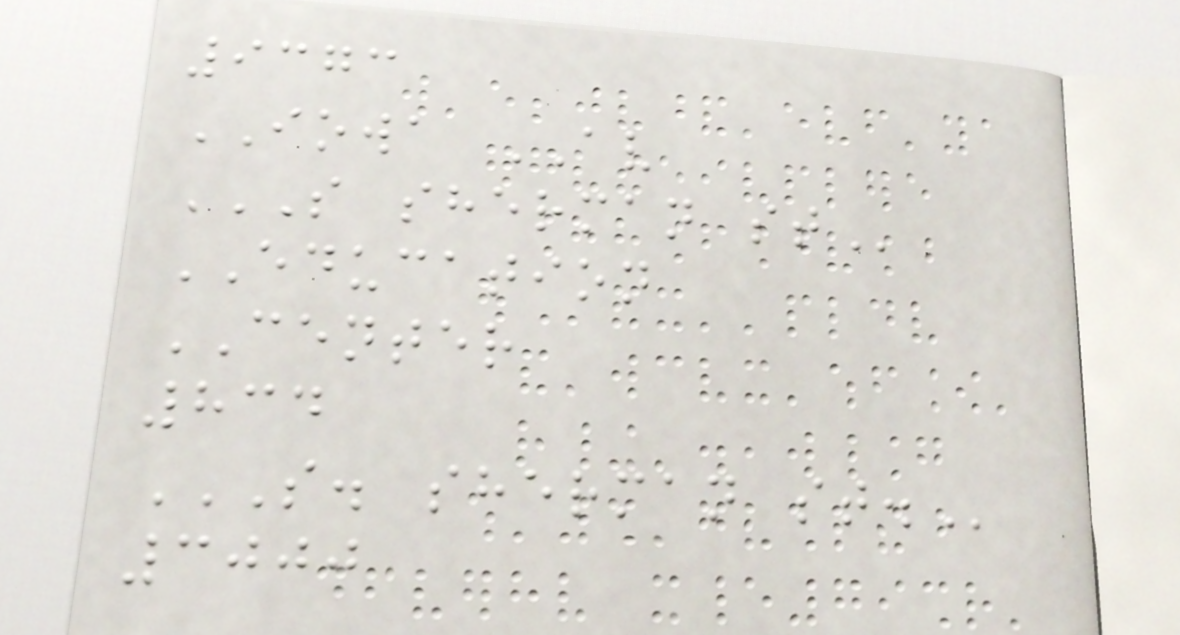9373
IOWA AV
S SHERMAN ST
EDUCATION
CENTER
834
S. SHERMAN ST.
3000
